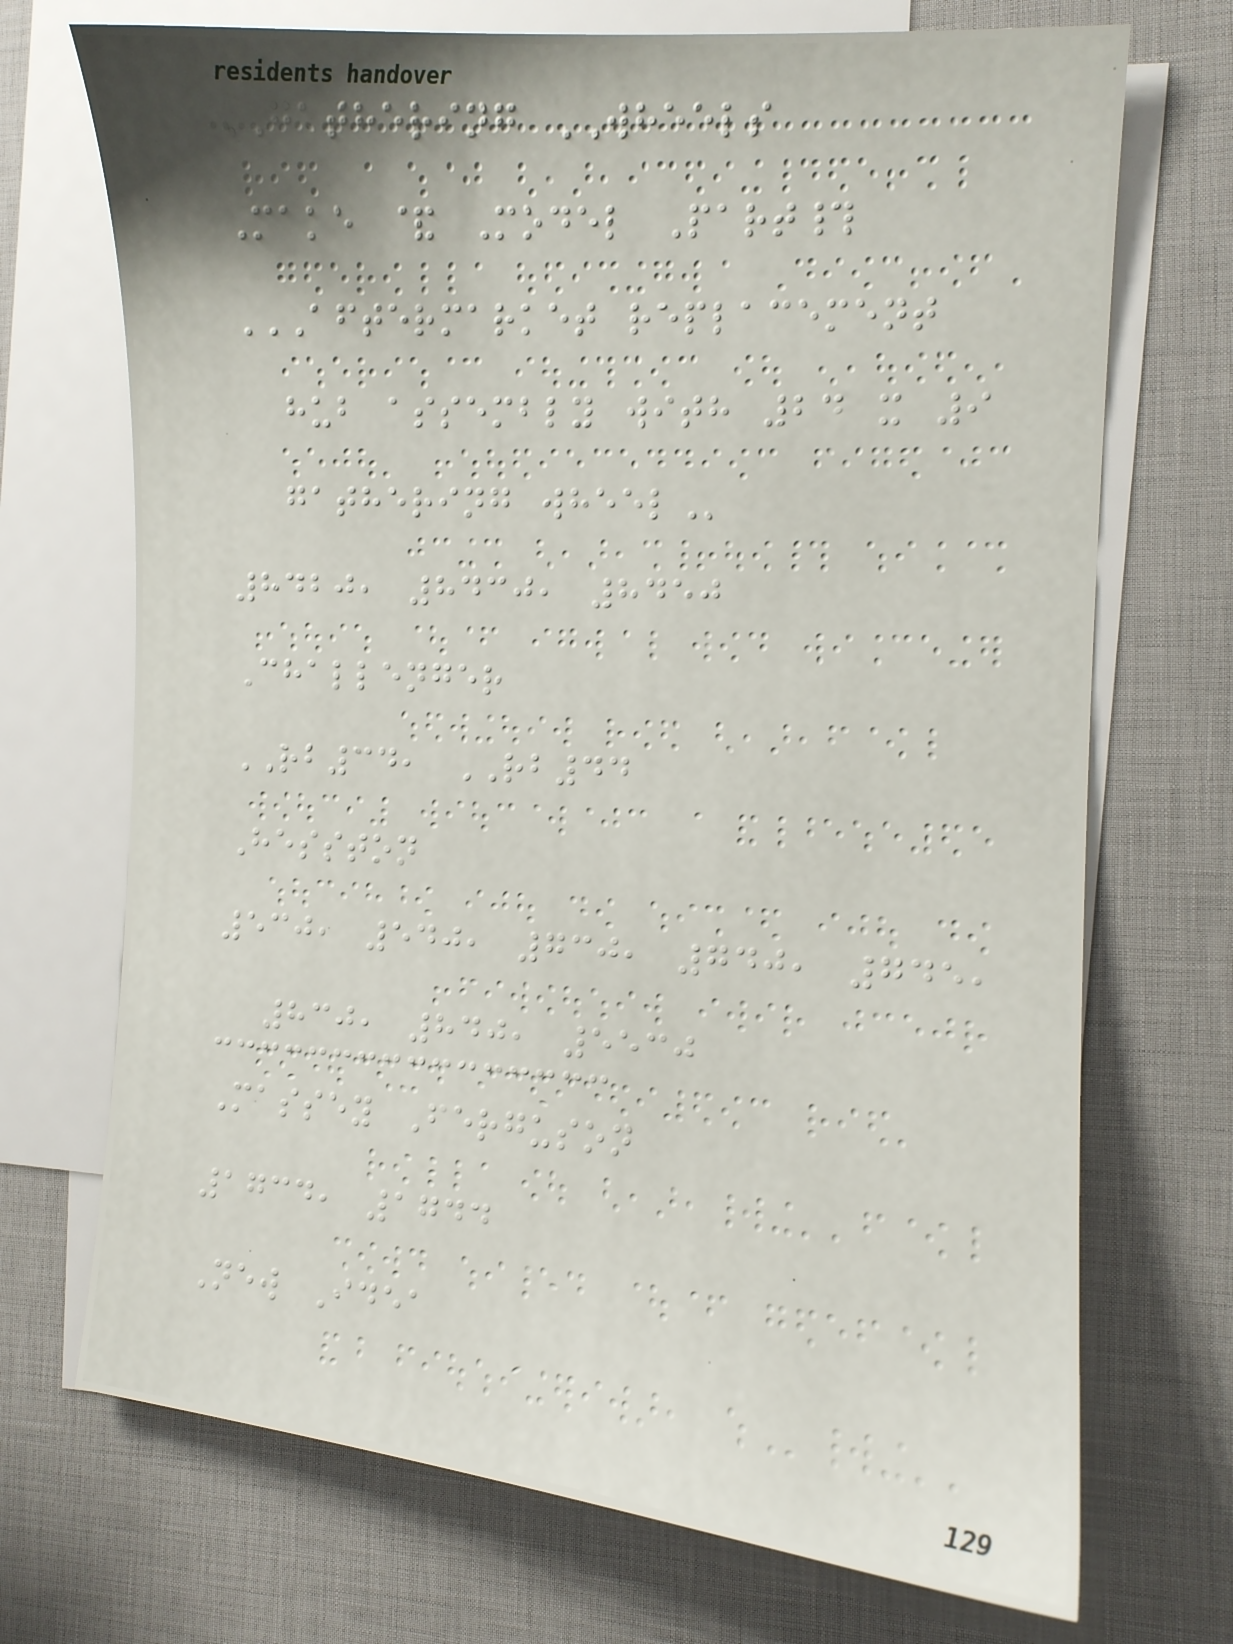GATHERING WHEELS
Make & Model Part#
AFTERMARKET REPLACEMENT
HUB ASSEMBLY WITH 24 X 9
GATHERING WHEEL
8420, 8430, 8450
Challenger
RB34, RB44
Hesston
530, 540, 730, 740, 745,
830, 840, 5530
Massey Ferguson
1734, 1744
New Idea
